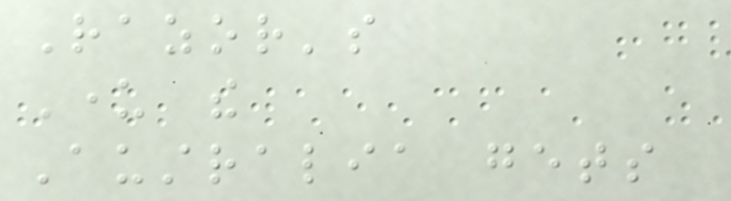Razor's
Under the
Australia gets
